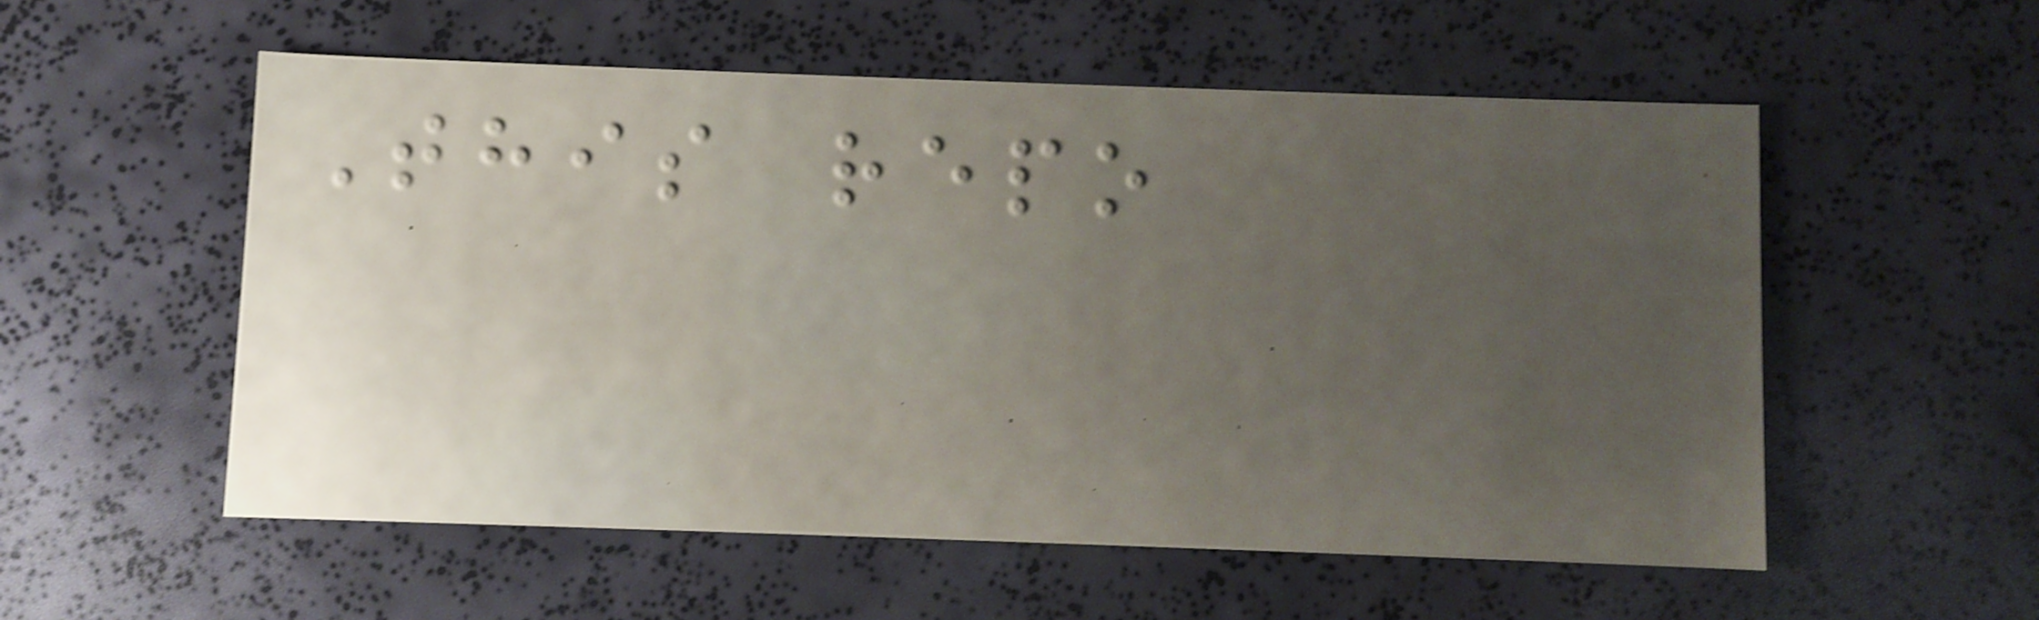This repo
